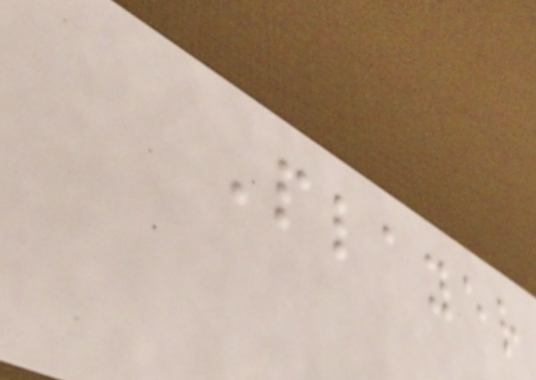Player
